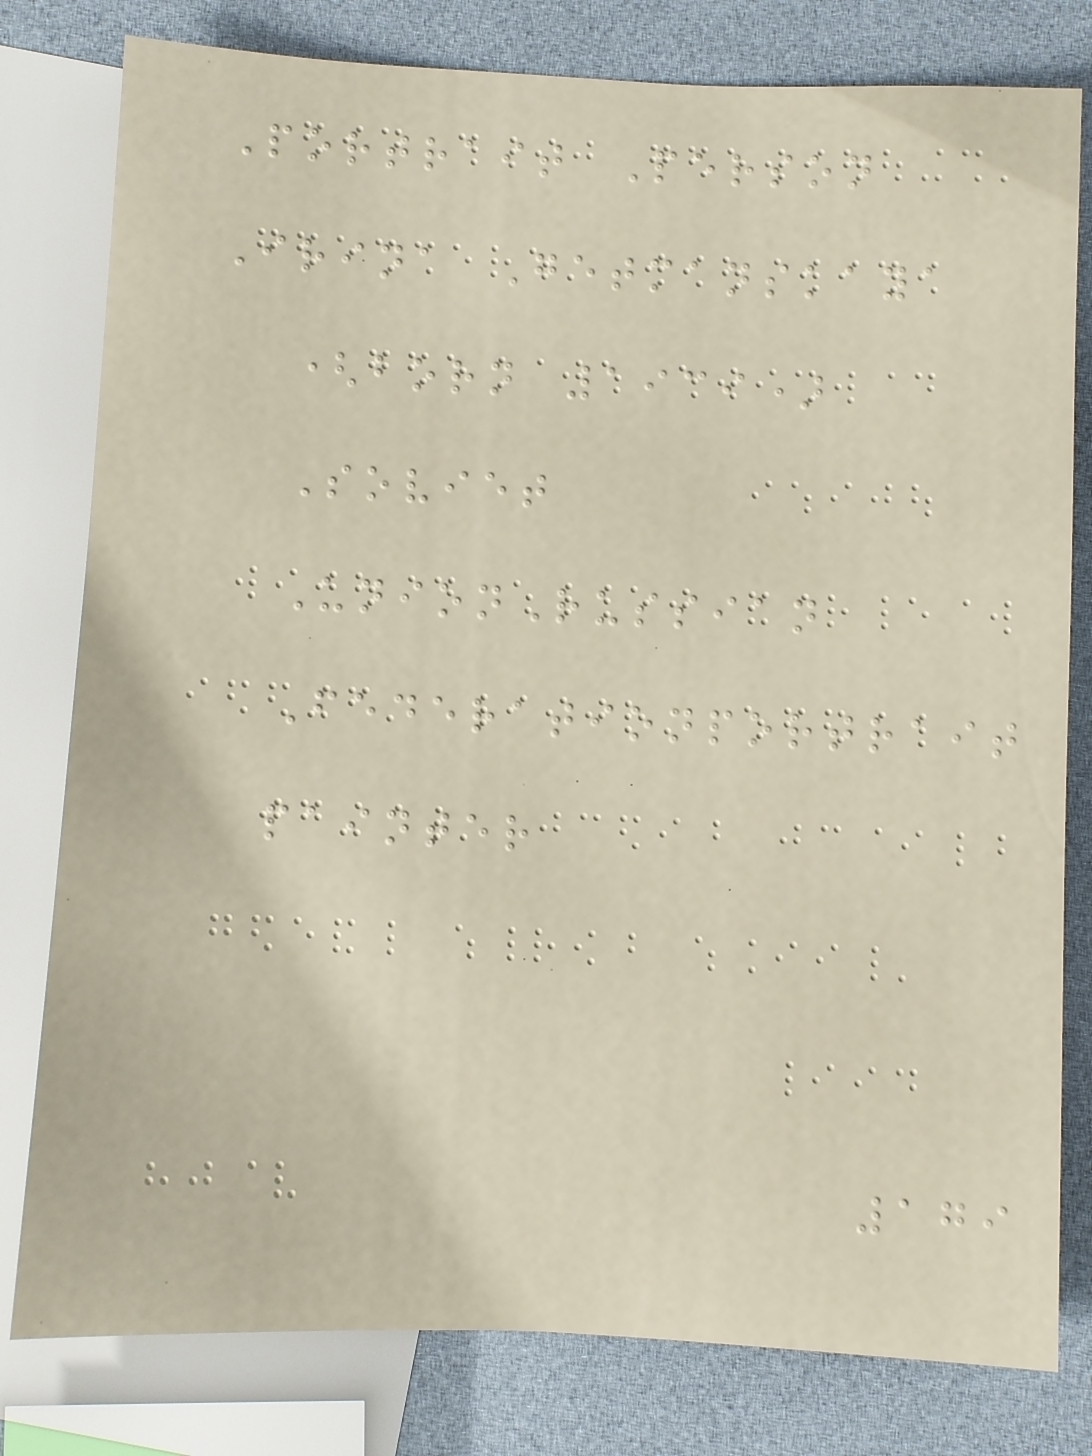Portrait Person
Irina Getmanskaya
(born 1939)
Soviet
UnionRussian
Federationportrait
painter
179
